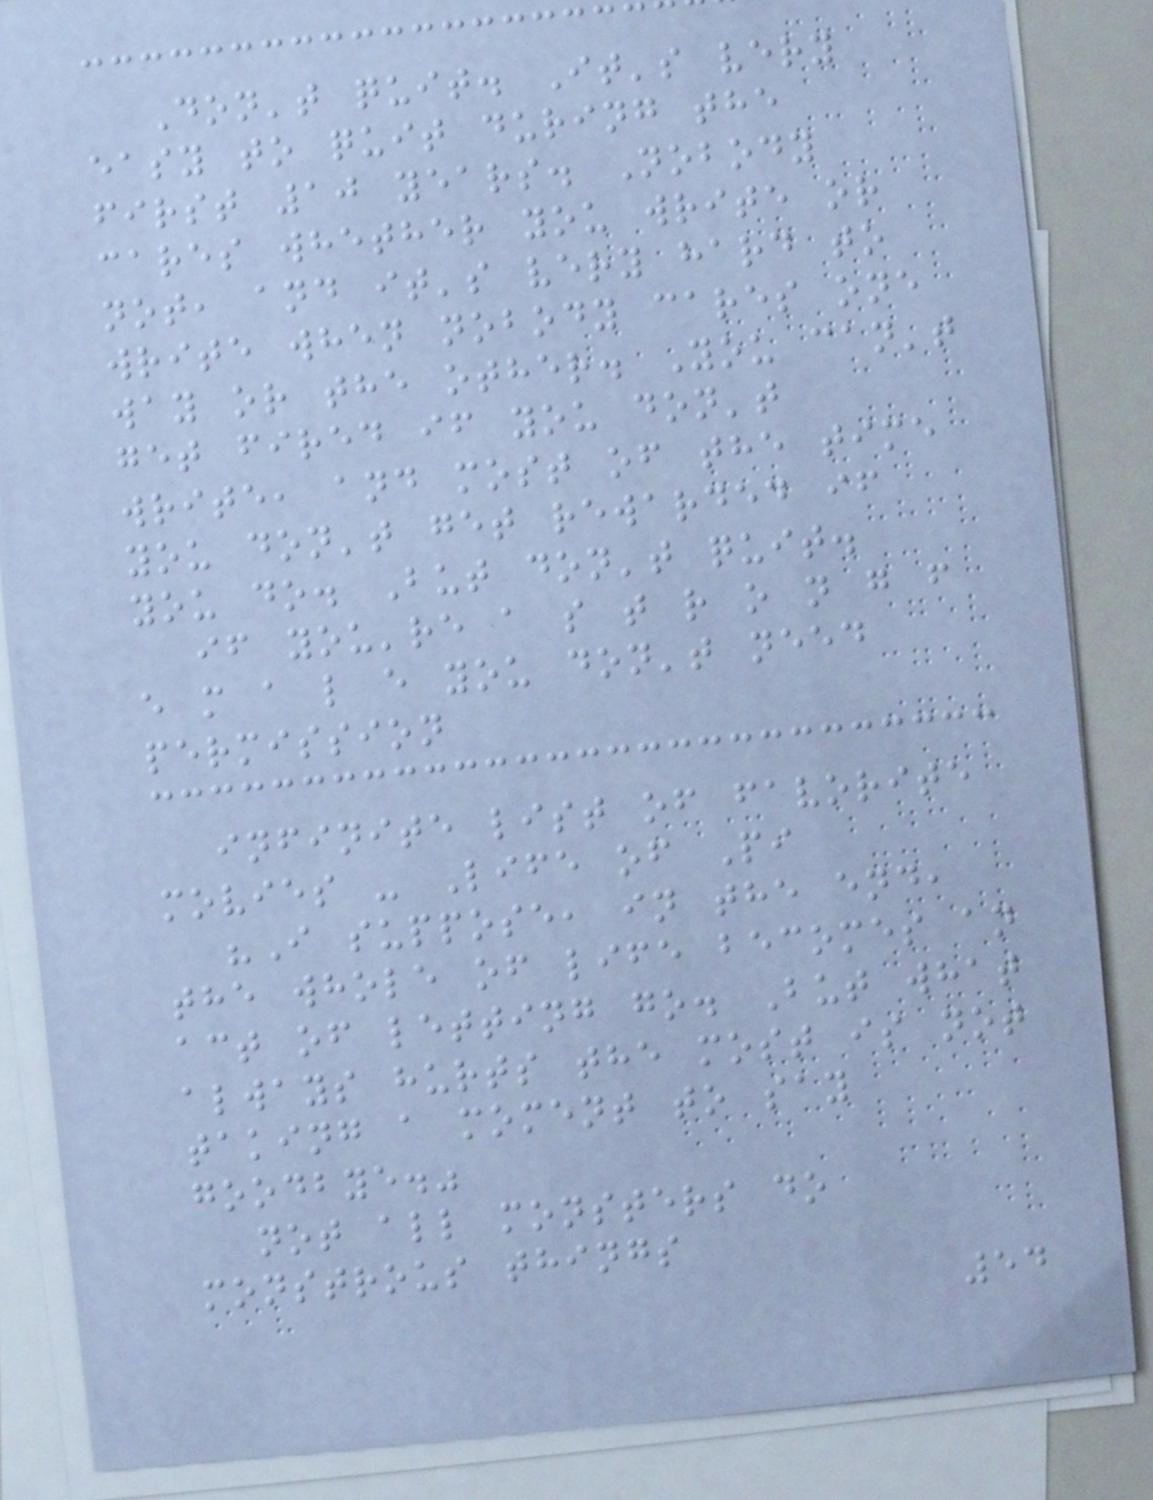Don't quit. It's very
easy to quit during the
first 10 years. Nobody
cares whether you write or
not, and it's very hard to
write when nobody cares one
way or the other. You can't
get fired if you don't
write, and most of the time
you don't get rewarded if
you do. But don't quit.
if you're a s t r o n g f
e m a l e you don't need
permission
infinite list of favorite
movies - Life of Pi
"I suppose, in the end,
the whole of life becomes an
act of letting go. But what
always hurts the most is not
taking a moment to say
goodbye."
not all monsters do
monstrous things
54
